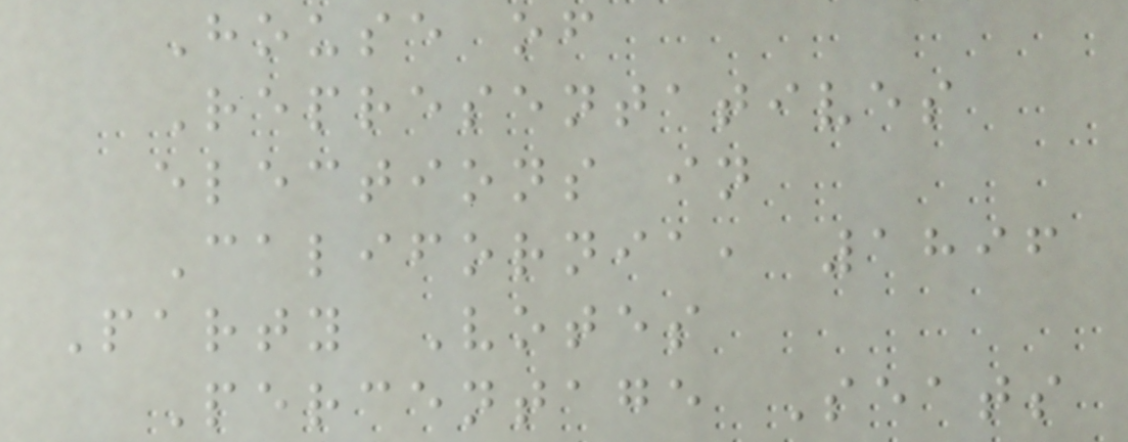House of
Representatives
elections in
California, 1896
Party Votes
Percentage Seats
